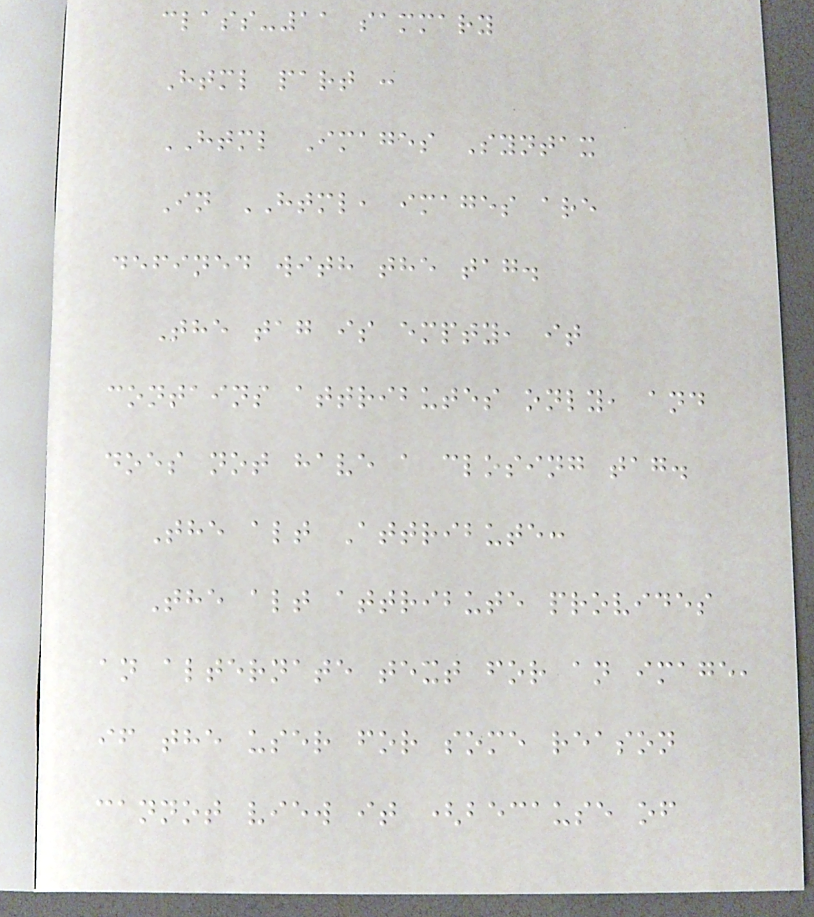class-11 sammary
Html part :
HTML Images Syntax
In HTML, images are
defined with the tag.
The tag is empty, it
contains attributes only, and
does not have a closing tag.
The alt Attribute:
The alt attribute provides
an alternate text for an image,
if the user for some reason
cannot view it (because of
